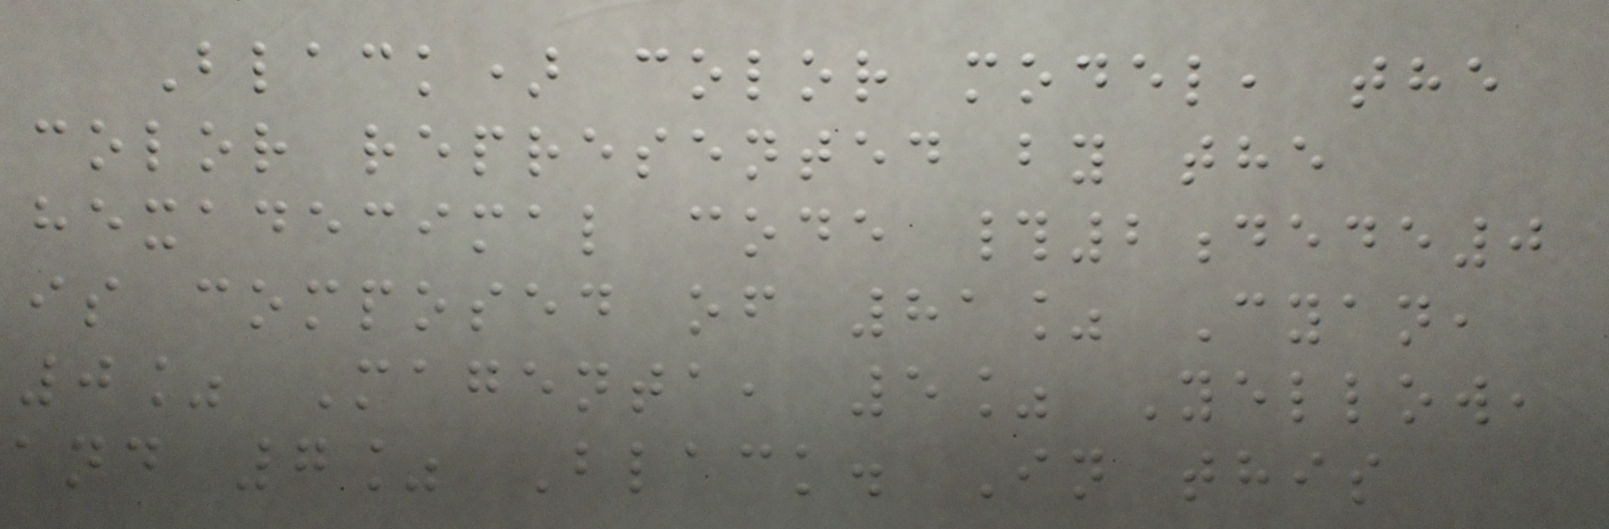Black) color model, the
color represented by the
hexadecimal code #2dede0
is composed of 81% Cyan,
0% Magenta, 5% Yellow,
and 7% Black. In this
